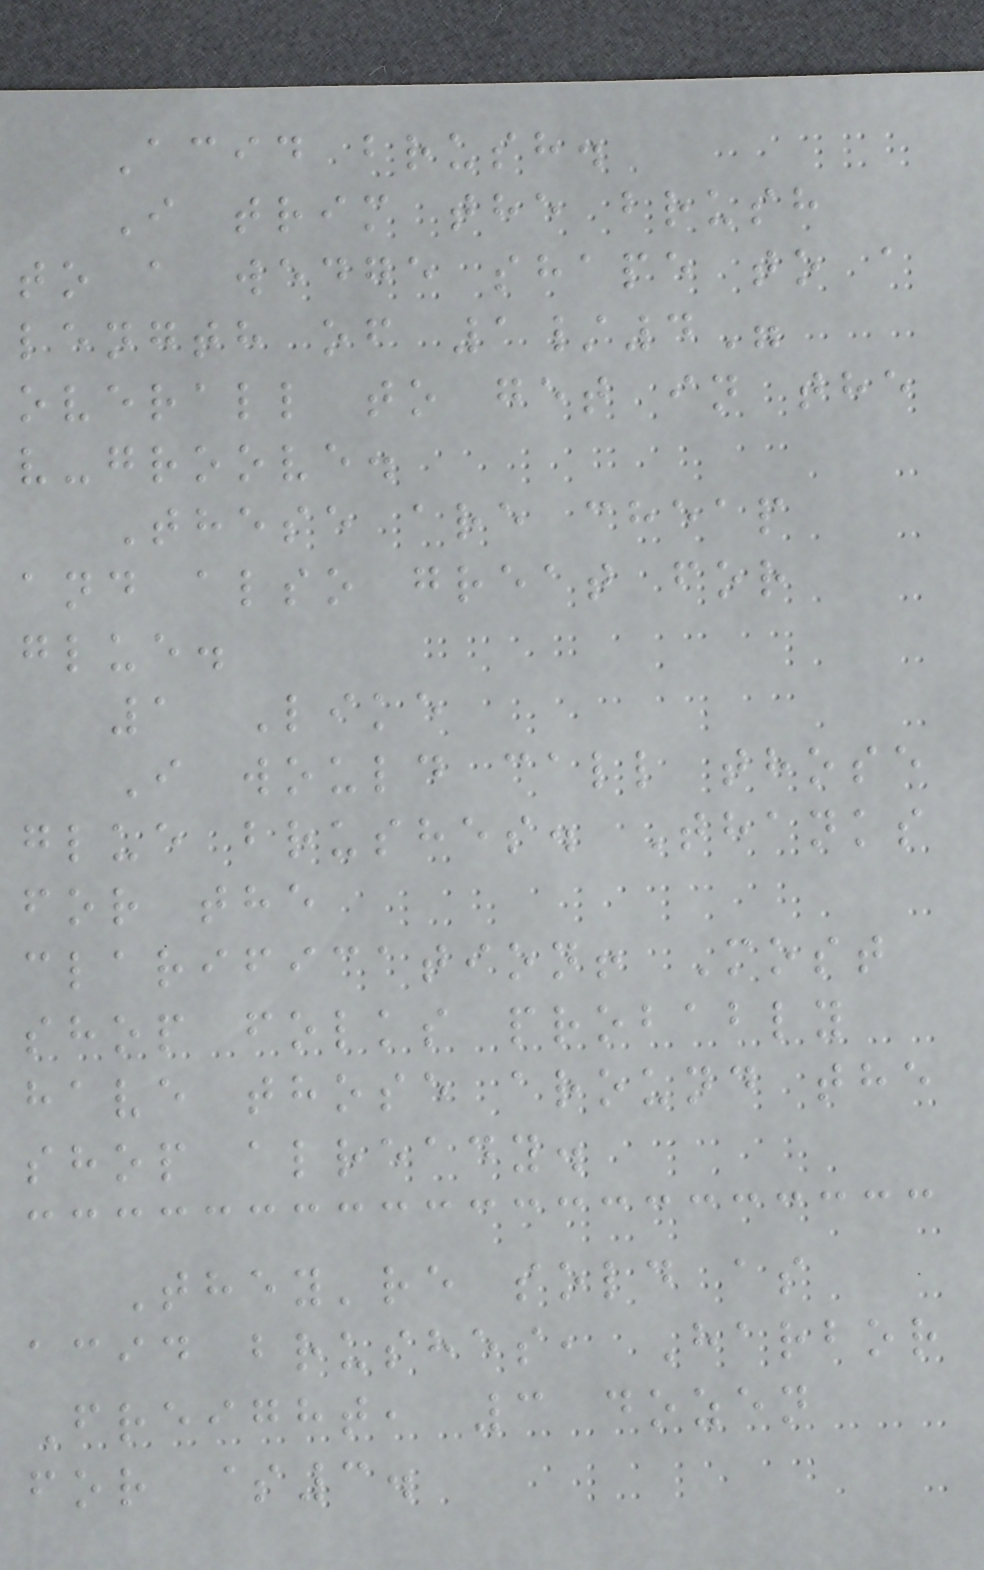Acid brush.
I trim the brush
to a wedge shape to a
length of 1/4"
overall to get in the
v-groove.
These are cheap
and also great for
glue.
1 Like
I would call those
glue brushes. Thanks
for the
clarification! Most
shop folks probably
have those around the
shop already.
They're sold as
acid brushes, Harbor
Freight, 3 dozen
for $3.
